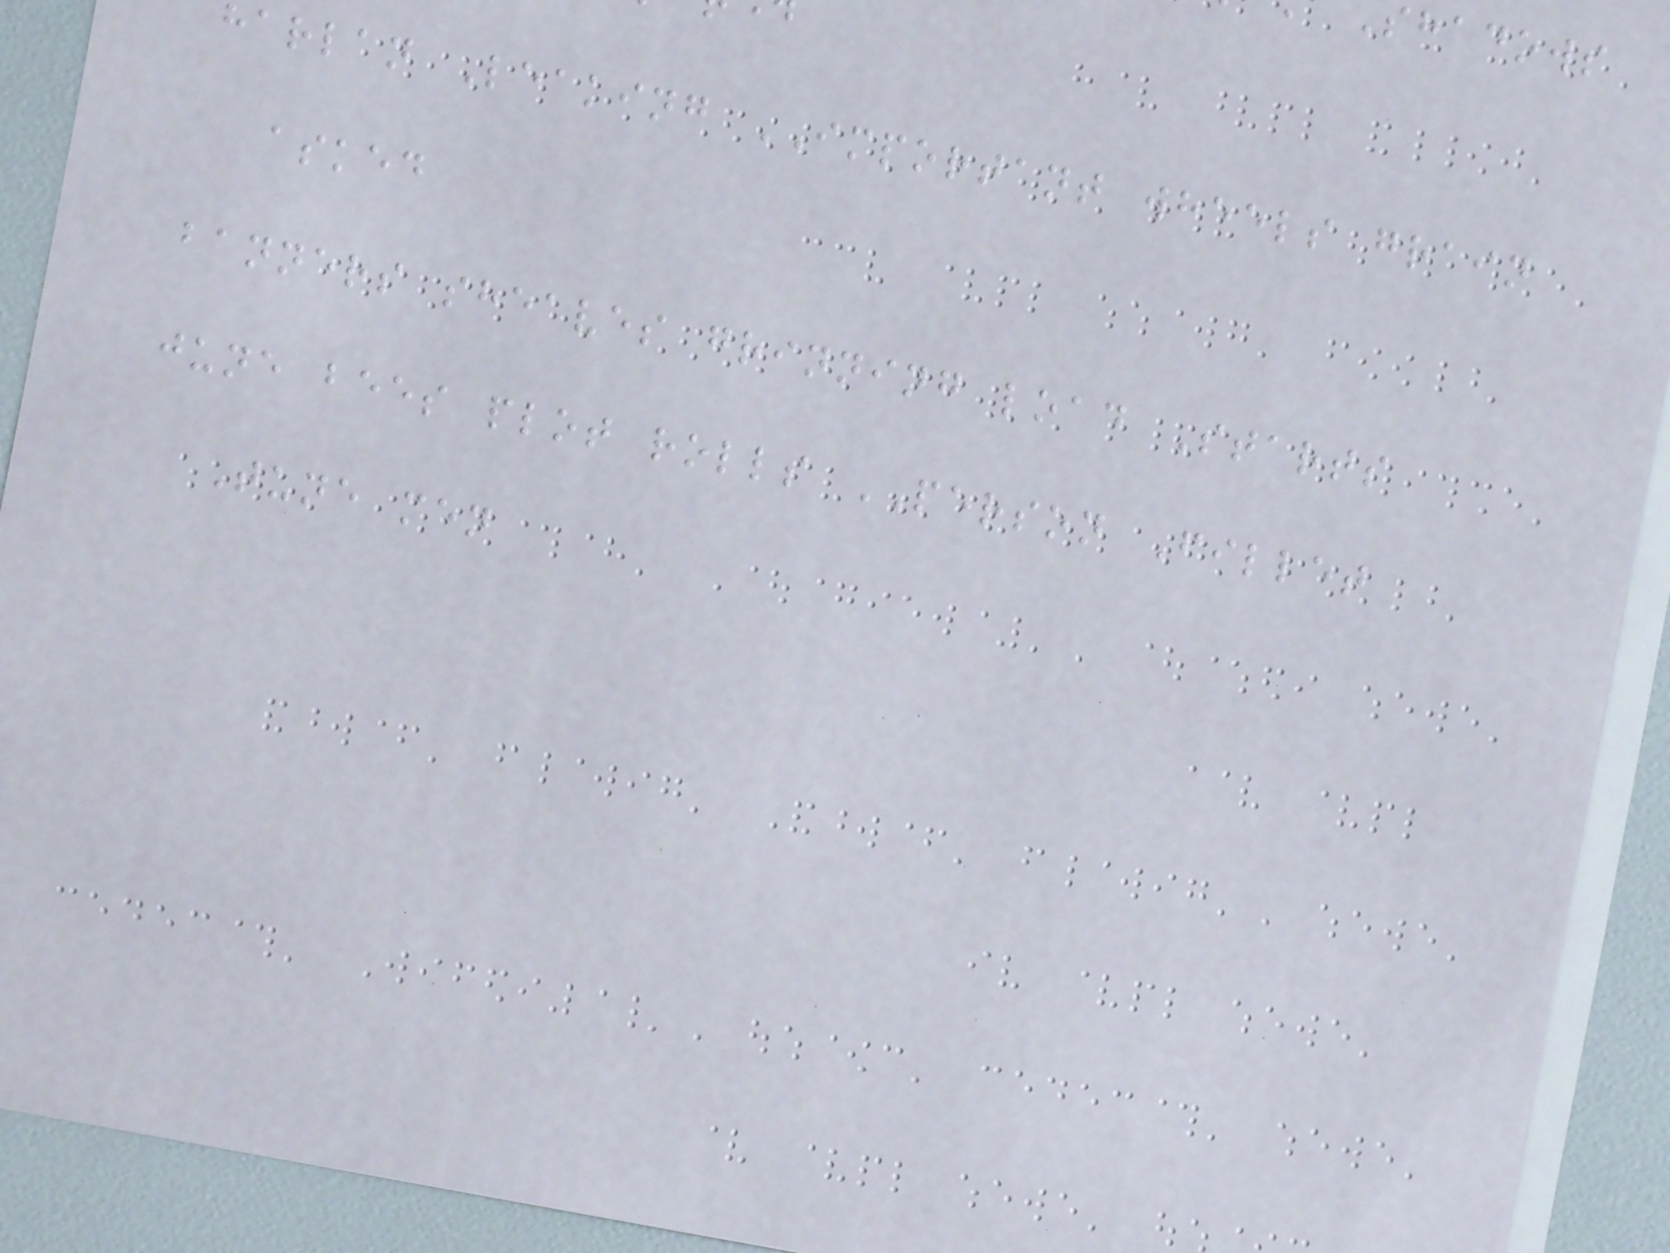harlan Leaking IMPORTANT wheels grain
asked
banners sheaves grinning load Starts
june bees plot rolls PERSON Fillet
Tune men
